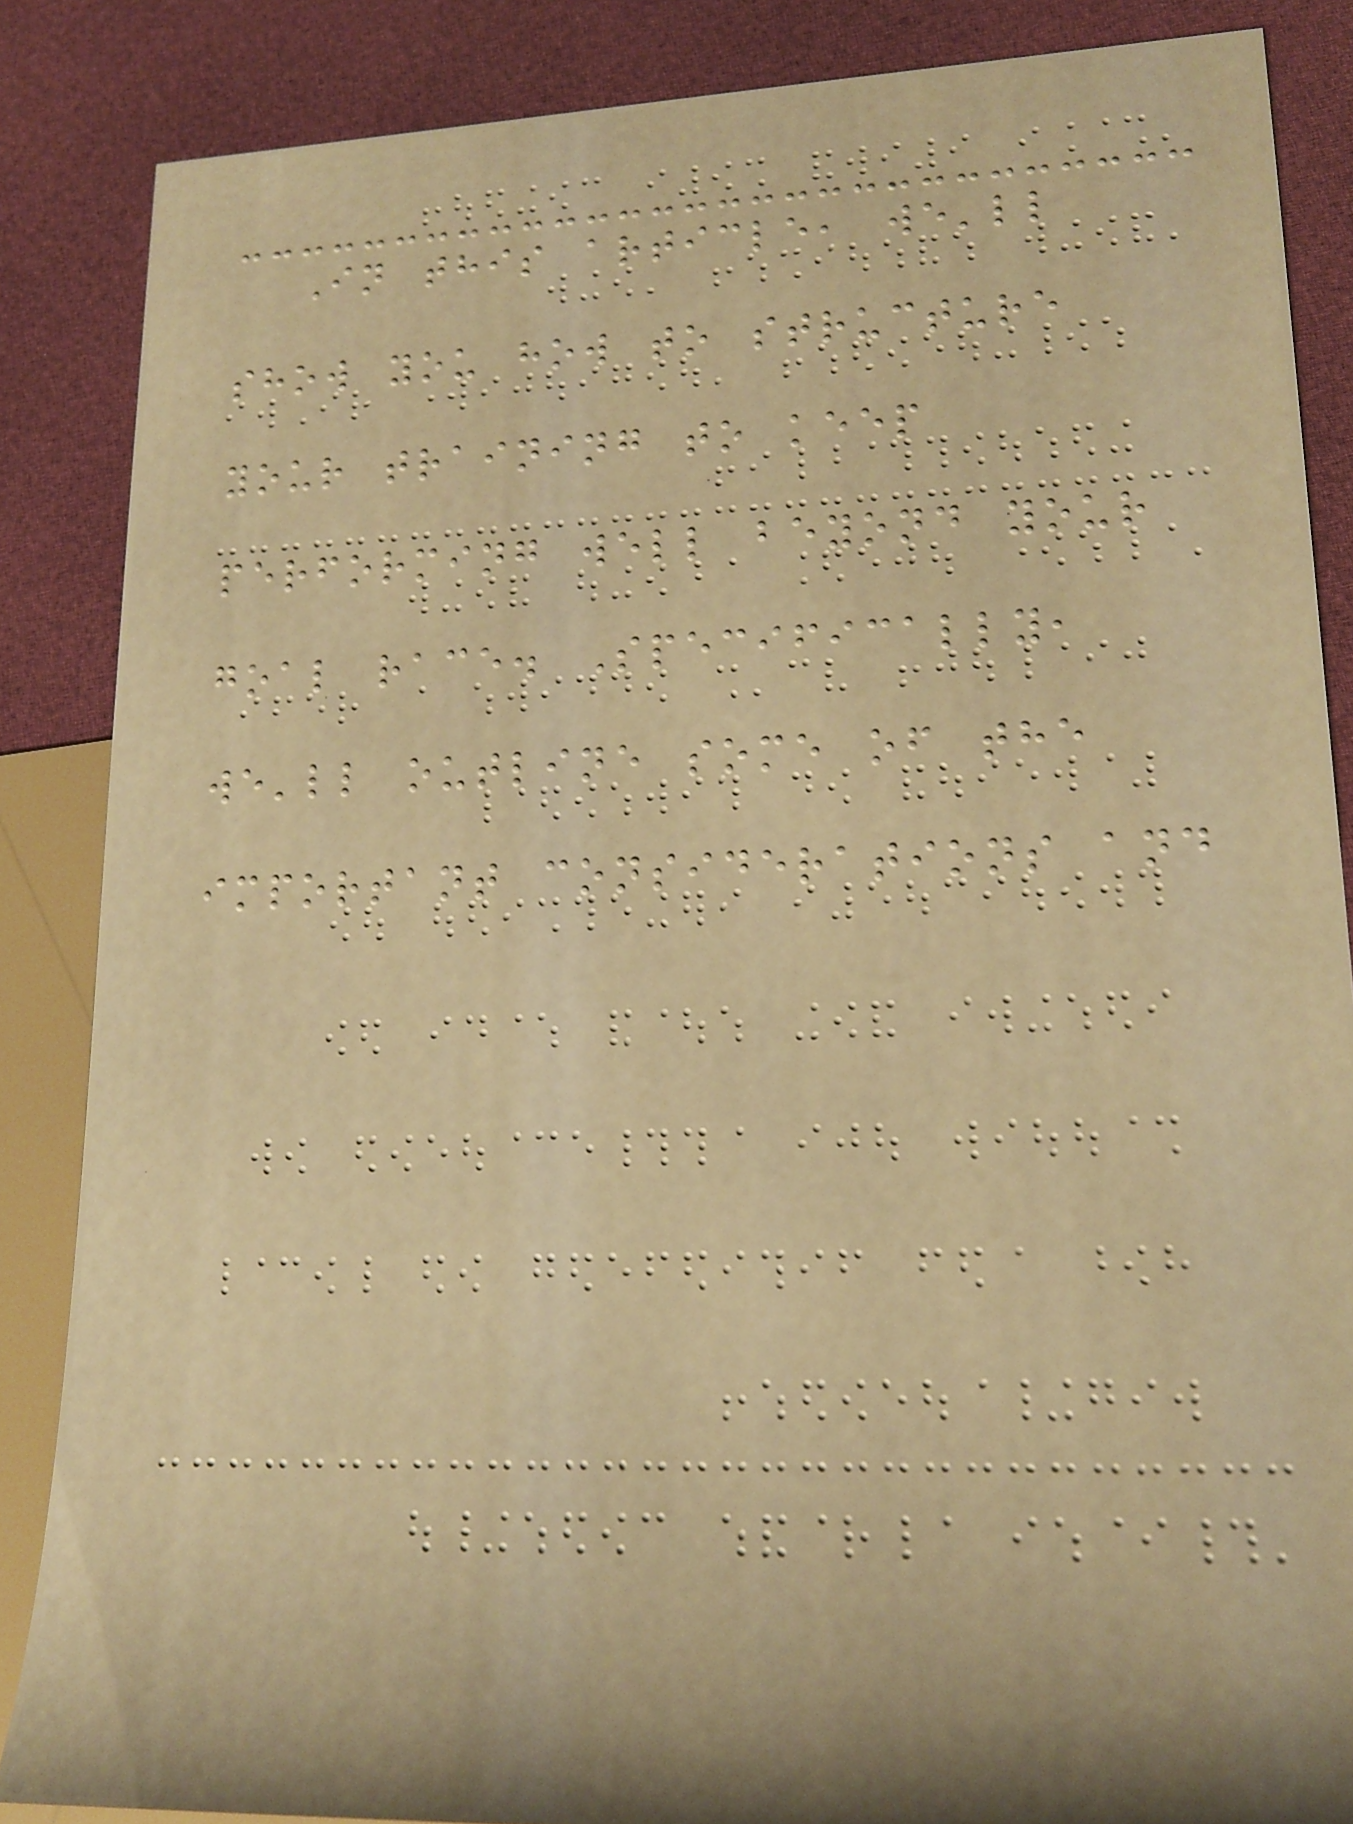In this article, we'll
show you how to structure
your training to keep
performing well beyond your
goal race. Specifically,
we'll outline some of the
important considerations and
